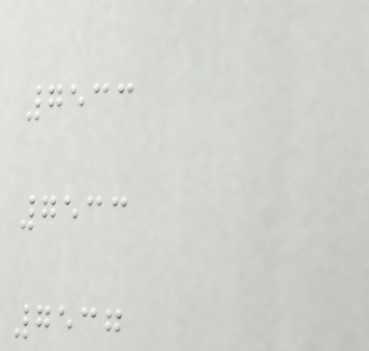7533
7533
7537
